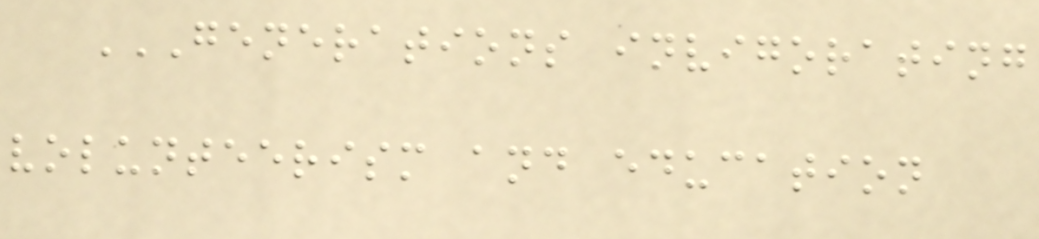GENERATIONS INVIGORATING
VOLUNTEERISM AND EDUCATION
